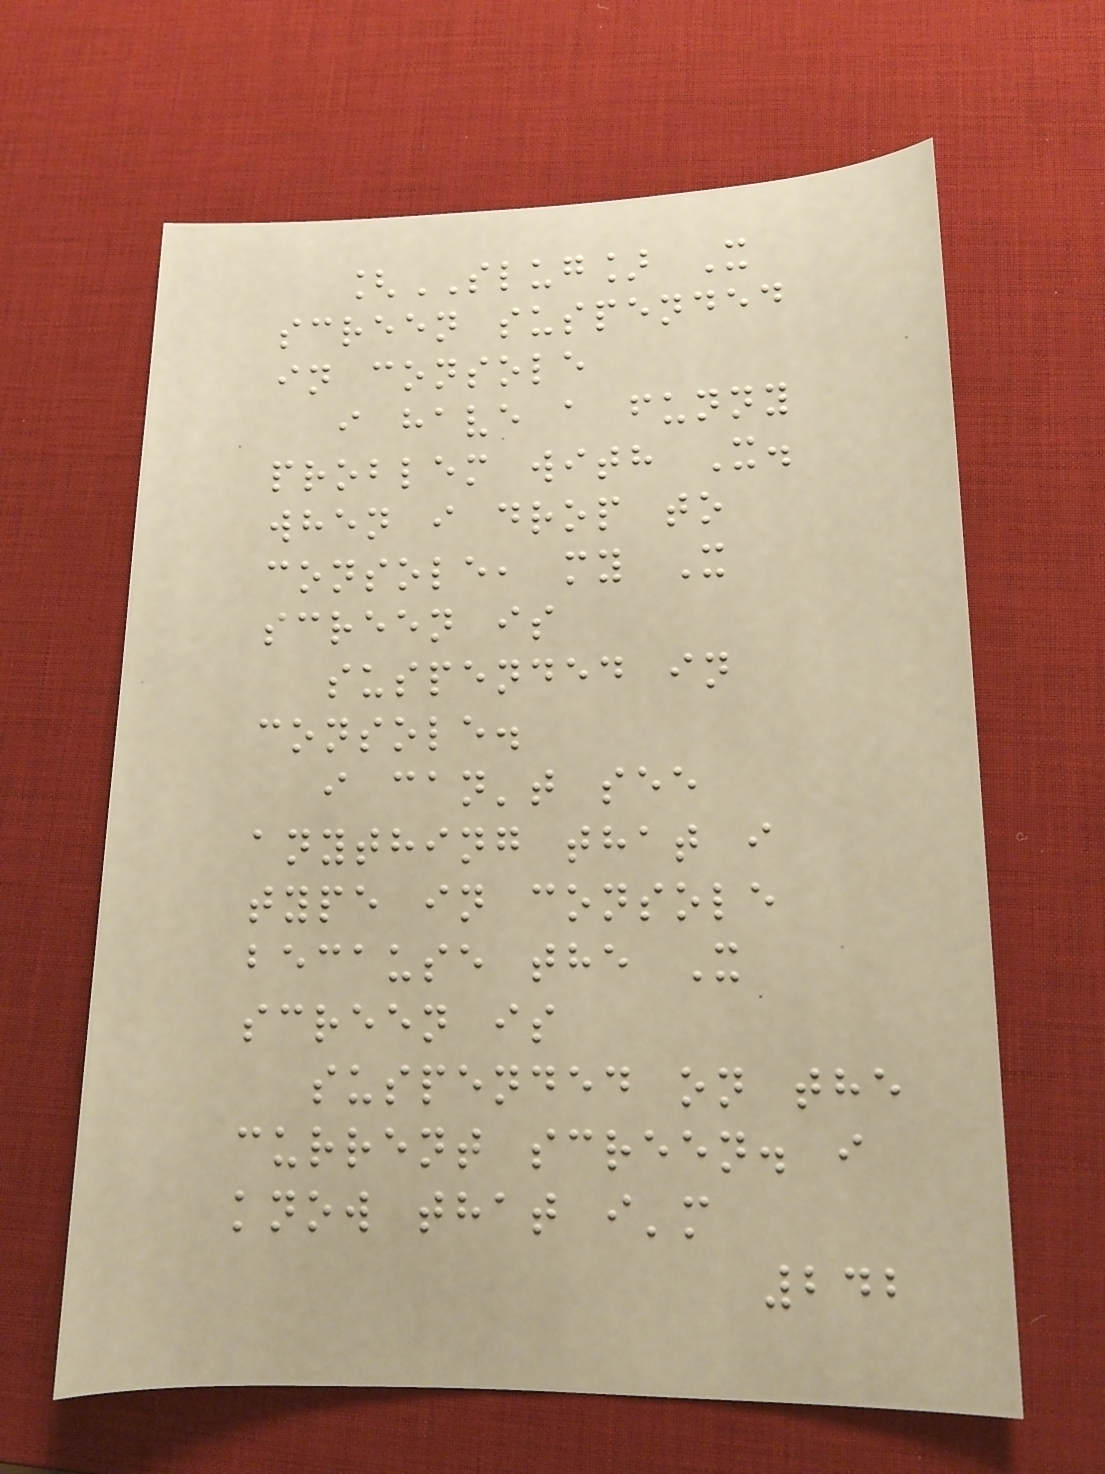[SLUG] X
screen suspended
in console
i have a funny
problem with X.
when i drop to
console, my X
screen is
suspended in
console.
i can't see
anything that i
type in console
because the X
screen is
suspended on the
current screen. i
know that i'm
242
